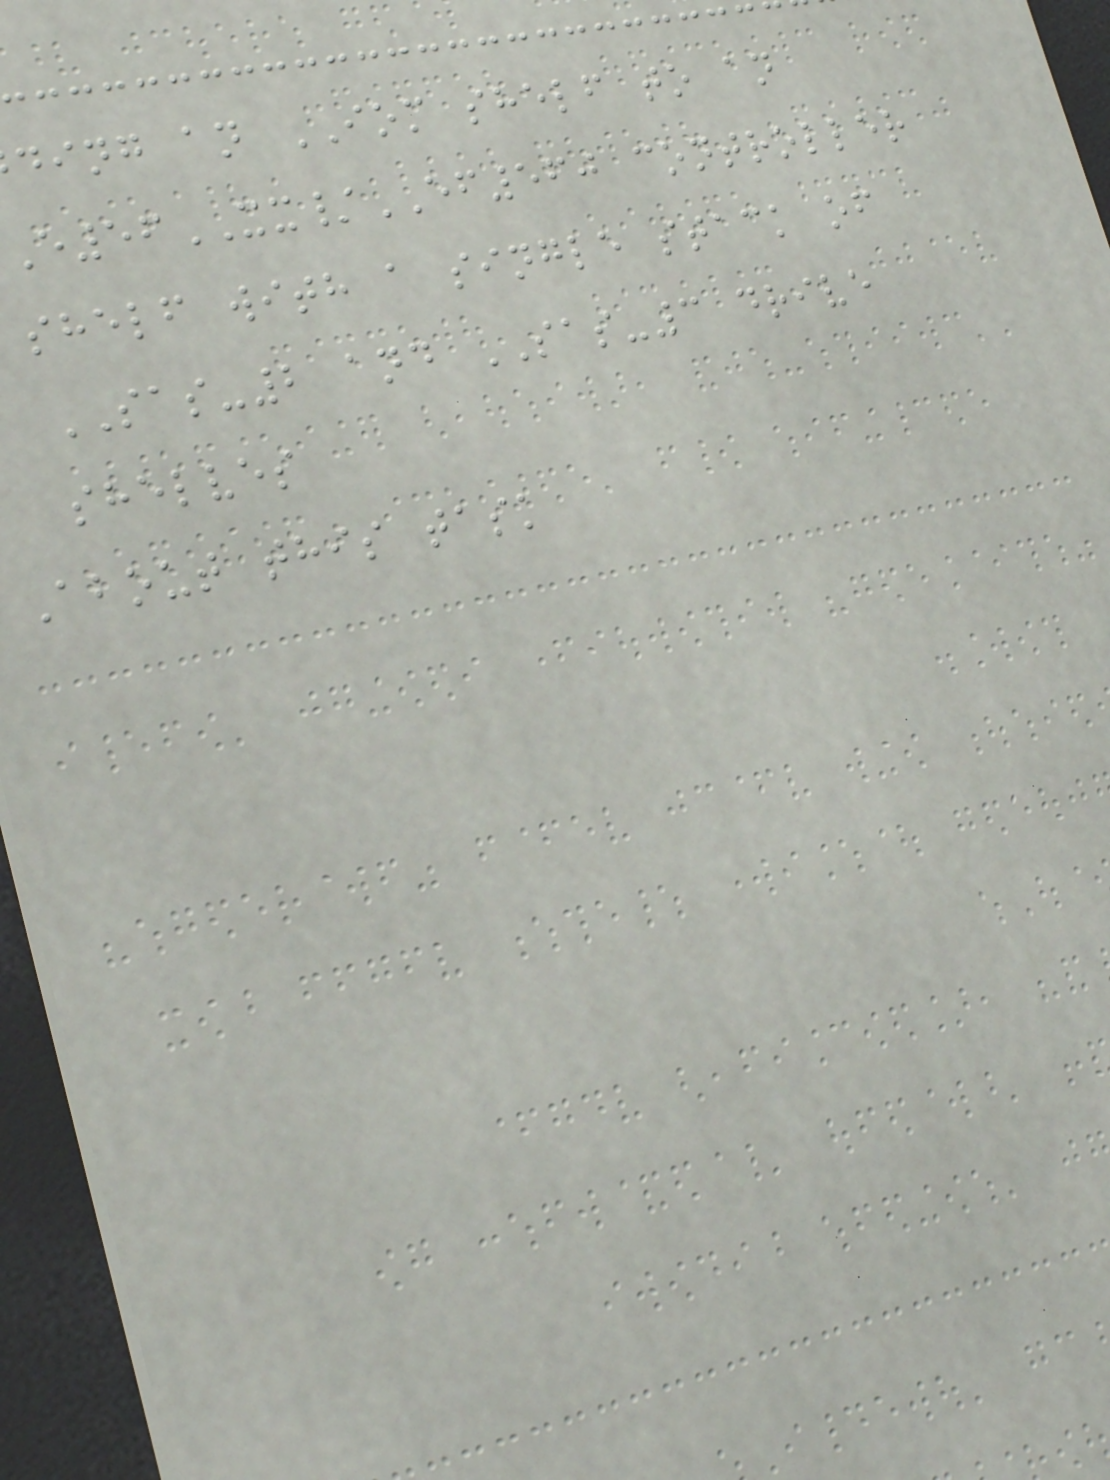ding an IOM shelf to an
E56XX/EF560 controller
shelf with a single stack of
SAS-2 and SAS-3 drive
shelves
About this task
